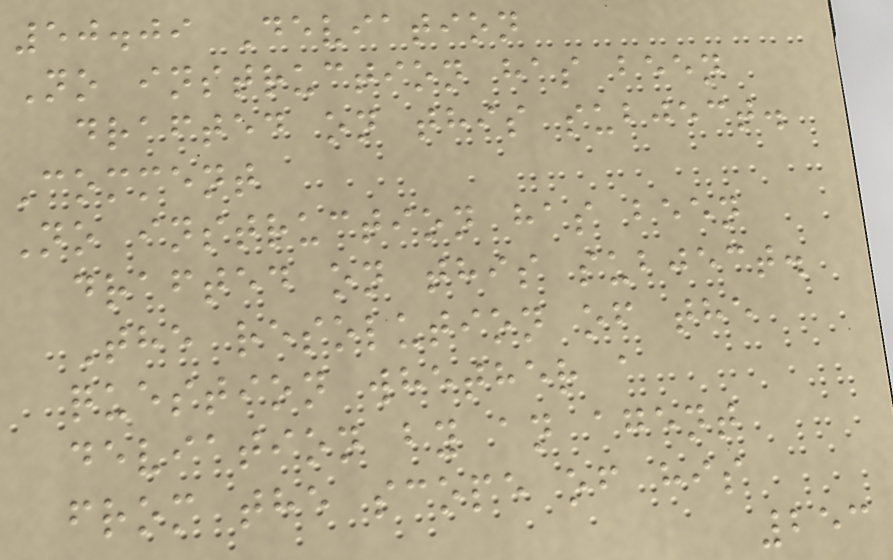50.09 Deviation
No instruction has been
drafted on this subject.
Comment
No instruction has been
drafted on this subject.
The resolution of the
question whether a
deviation by an agent
from the scope of his
253
